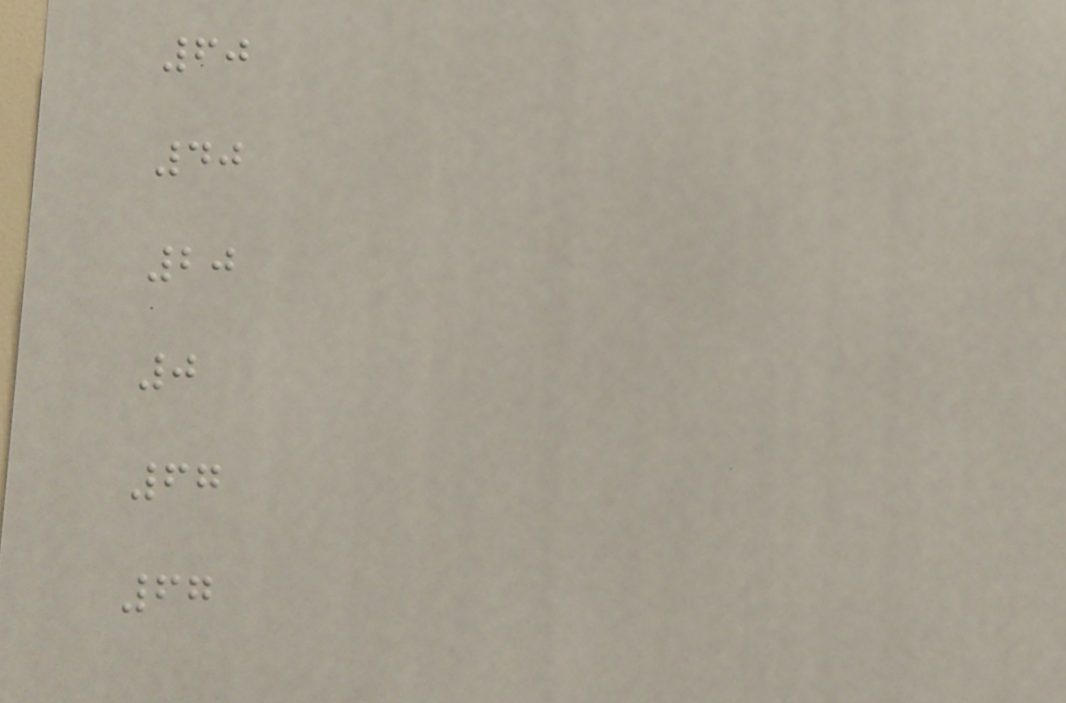60
40
20
0
67
67
